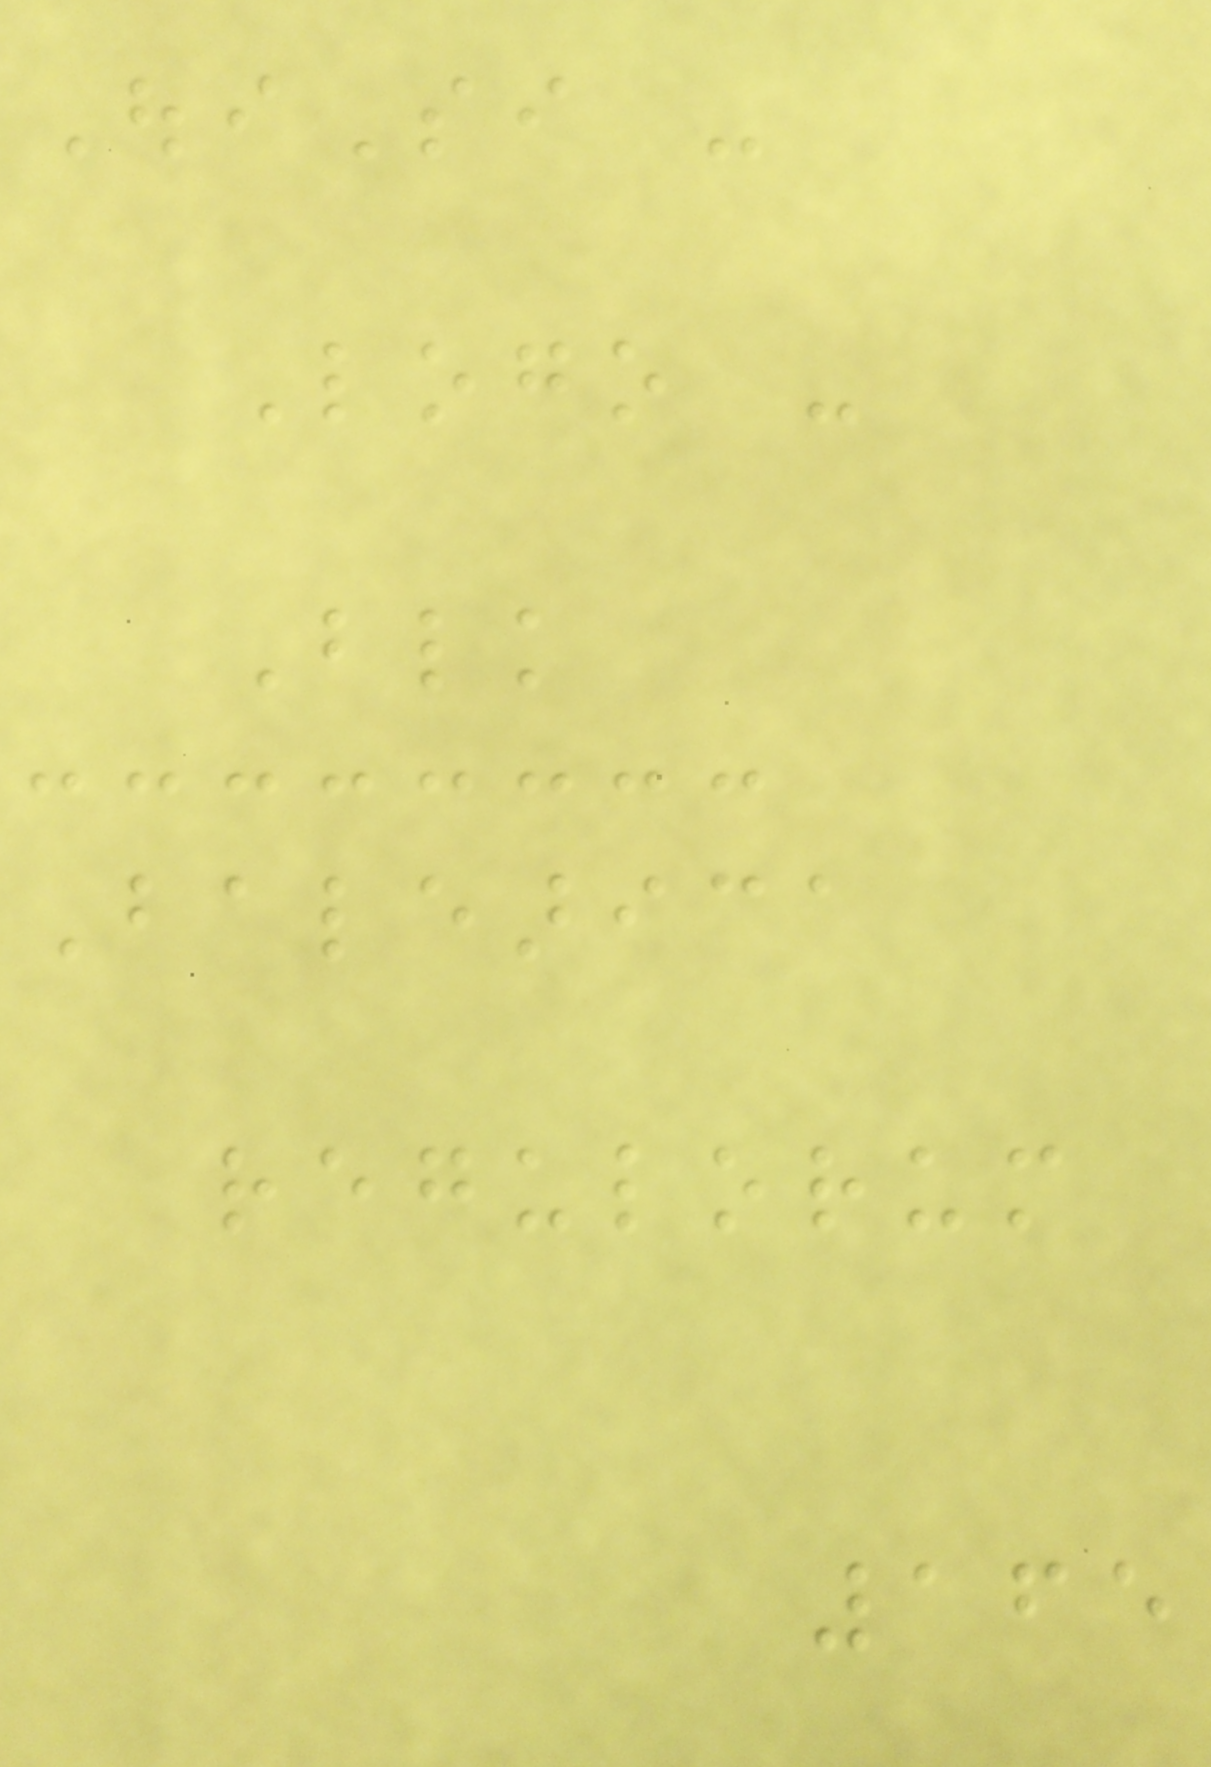OuiSi -
Logo -
Blk
Balearica
regulorum
165
